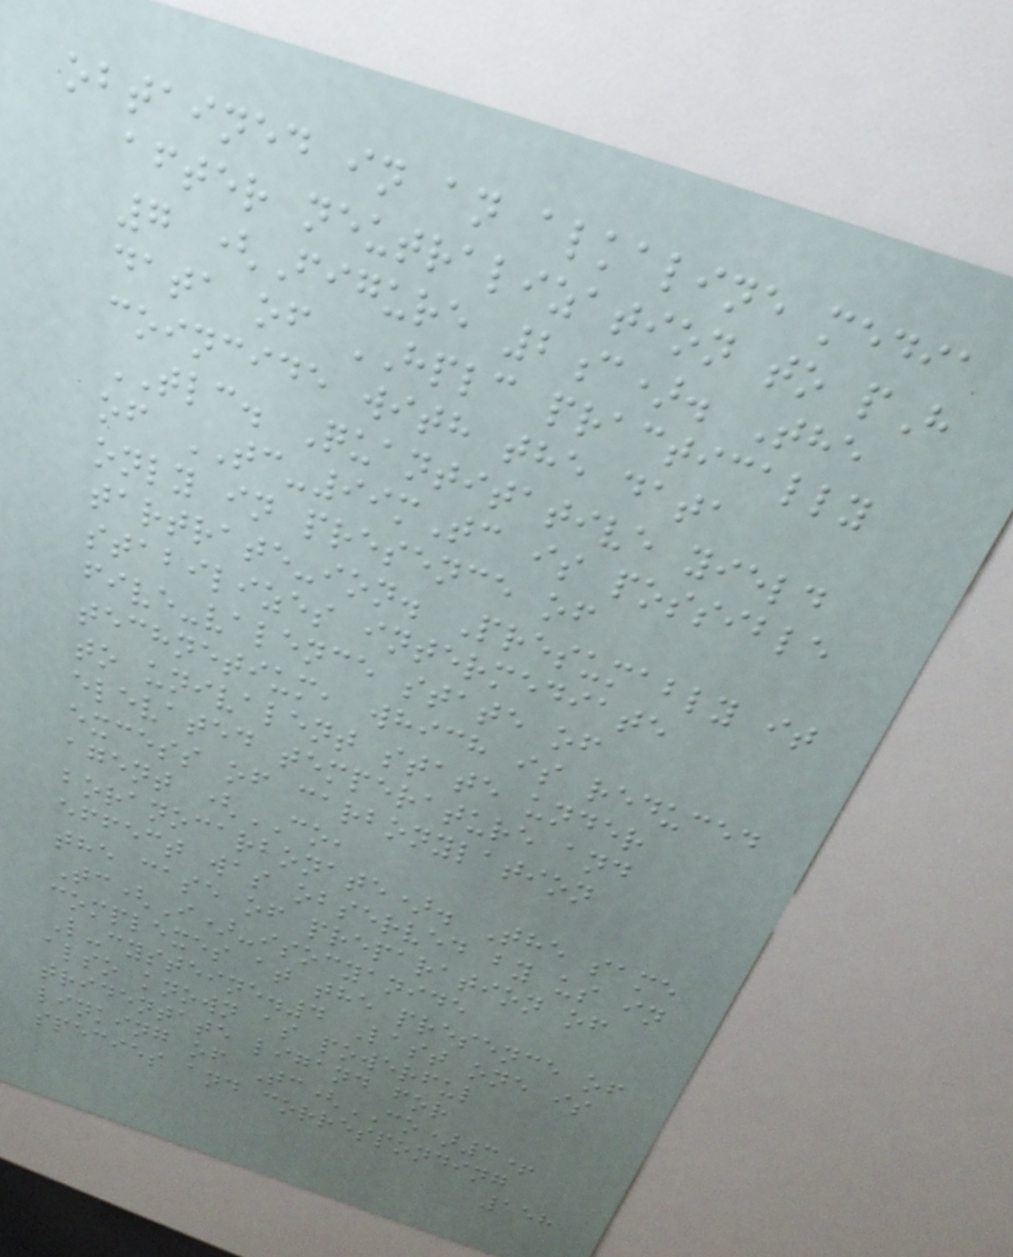obtained in an alkaline media
after neutralization to pH
7 (Figure 2c). The
data of HPLC practically
coincide with the data
TLC. Quantitative yield
of TC-99mTc is possible
only in presence of
tartrate-ion. Presumably it
stabilizes intermediate
five-valence state of
technetium, which is reduced
to univalent state under
elevated temperature and
excess of carbonylation
agent (CO,
boranocarbonate). The same
effect was observed by us in
the case of preparation of
Tc(I)-isocyanide
complexes at the presence of
L-cysteine.4 Last one is
also known as powerful
tridentate ligand for
linking of Tc(CO)3+
species and corresponding
158
